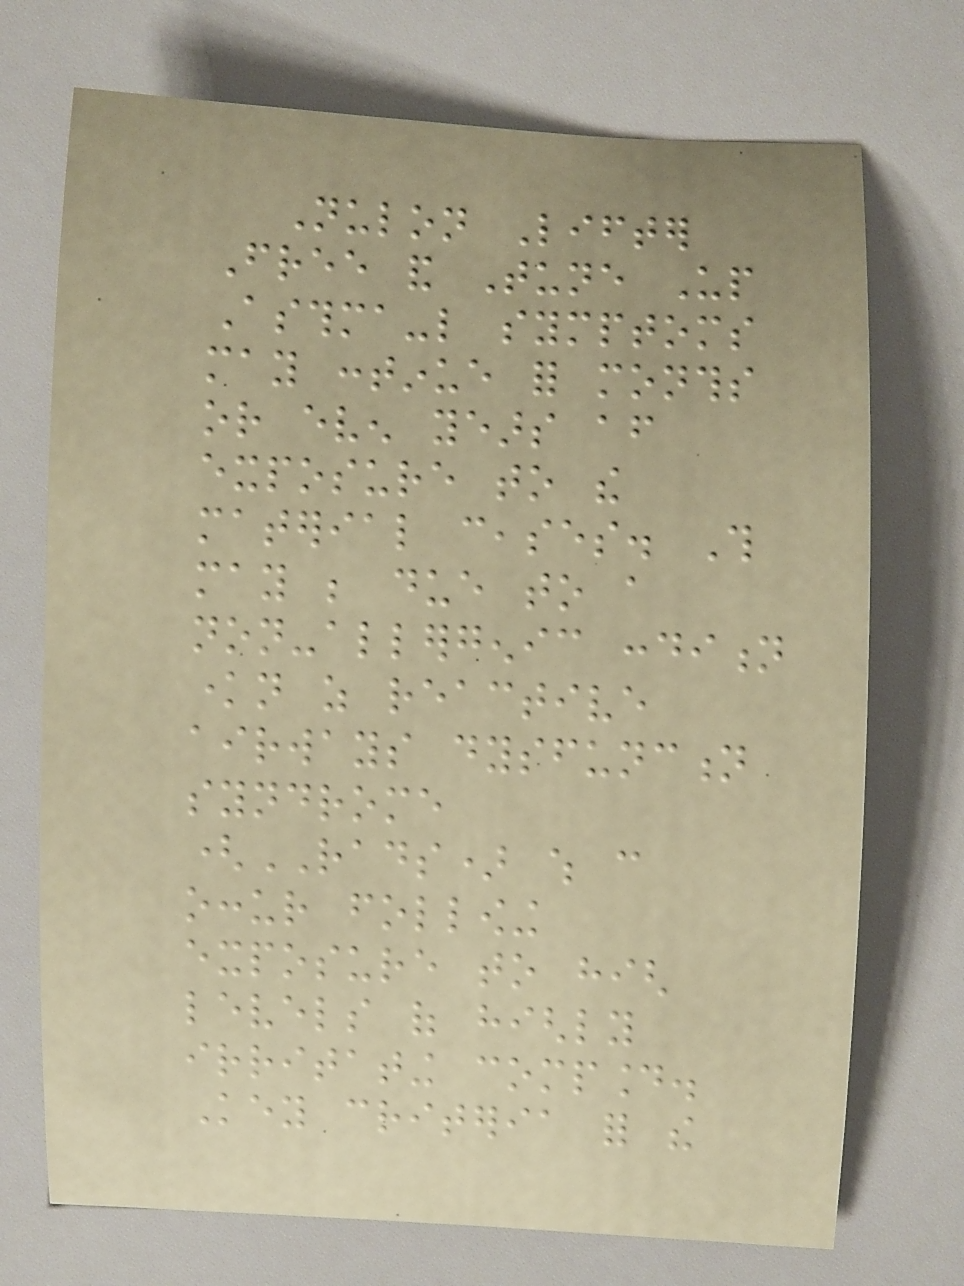Nulon Lifter
Free and Tune Up
Asthma-like symptoms
may continue for months
or even years after
exposure to the
material ceases. This
may be due to a
non-allergenic condition
known as reactive
airways dysfunction
syndrome
(RADS) which can
occur following
exposure to high
levels of highly
irritating compound.
Key criteria for the
